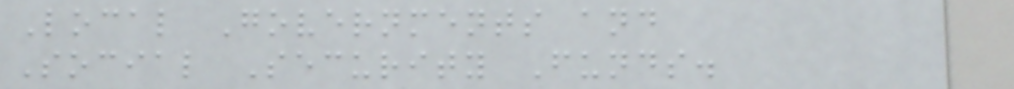Local Governments and
Social Security Funds.
